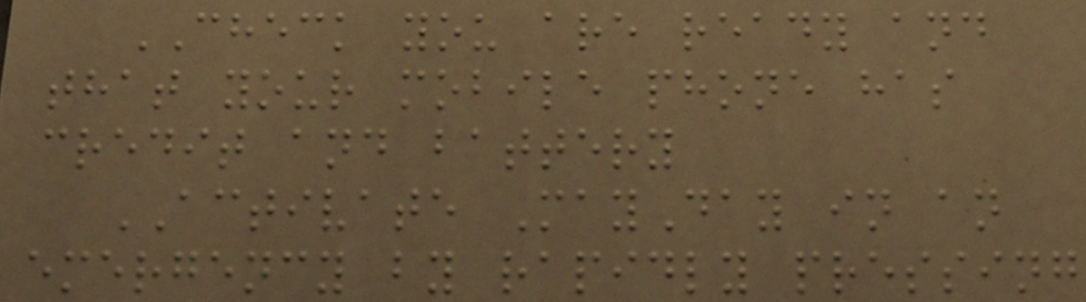CHECK you are ready and
that your mobile phone has
credit and battery
ACTIVATE MayDay in an
emergency by rapidly pressing
